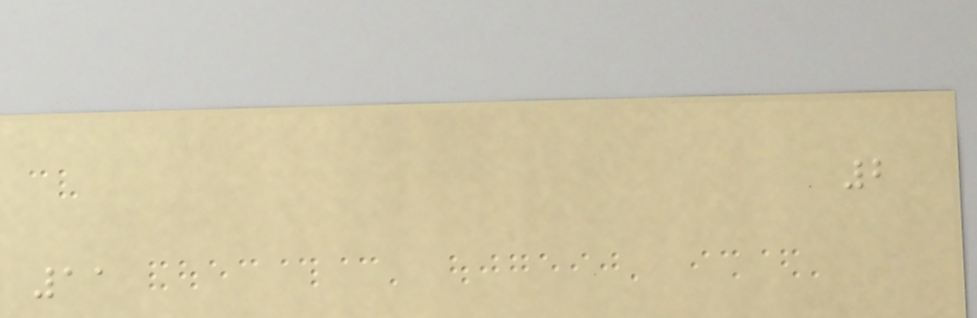2
11
